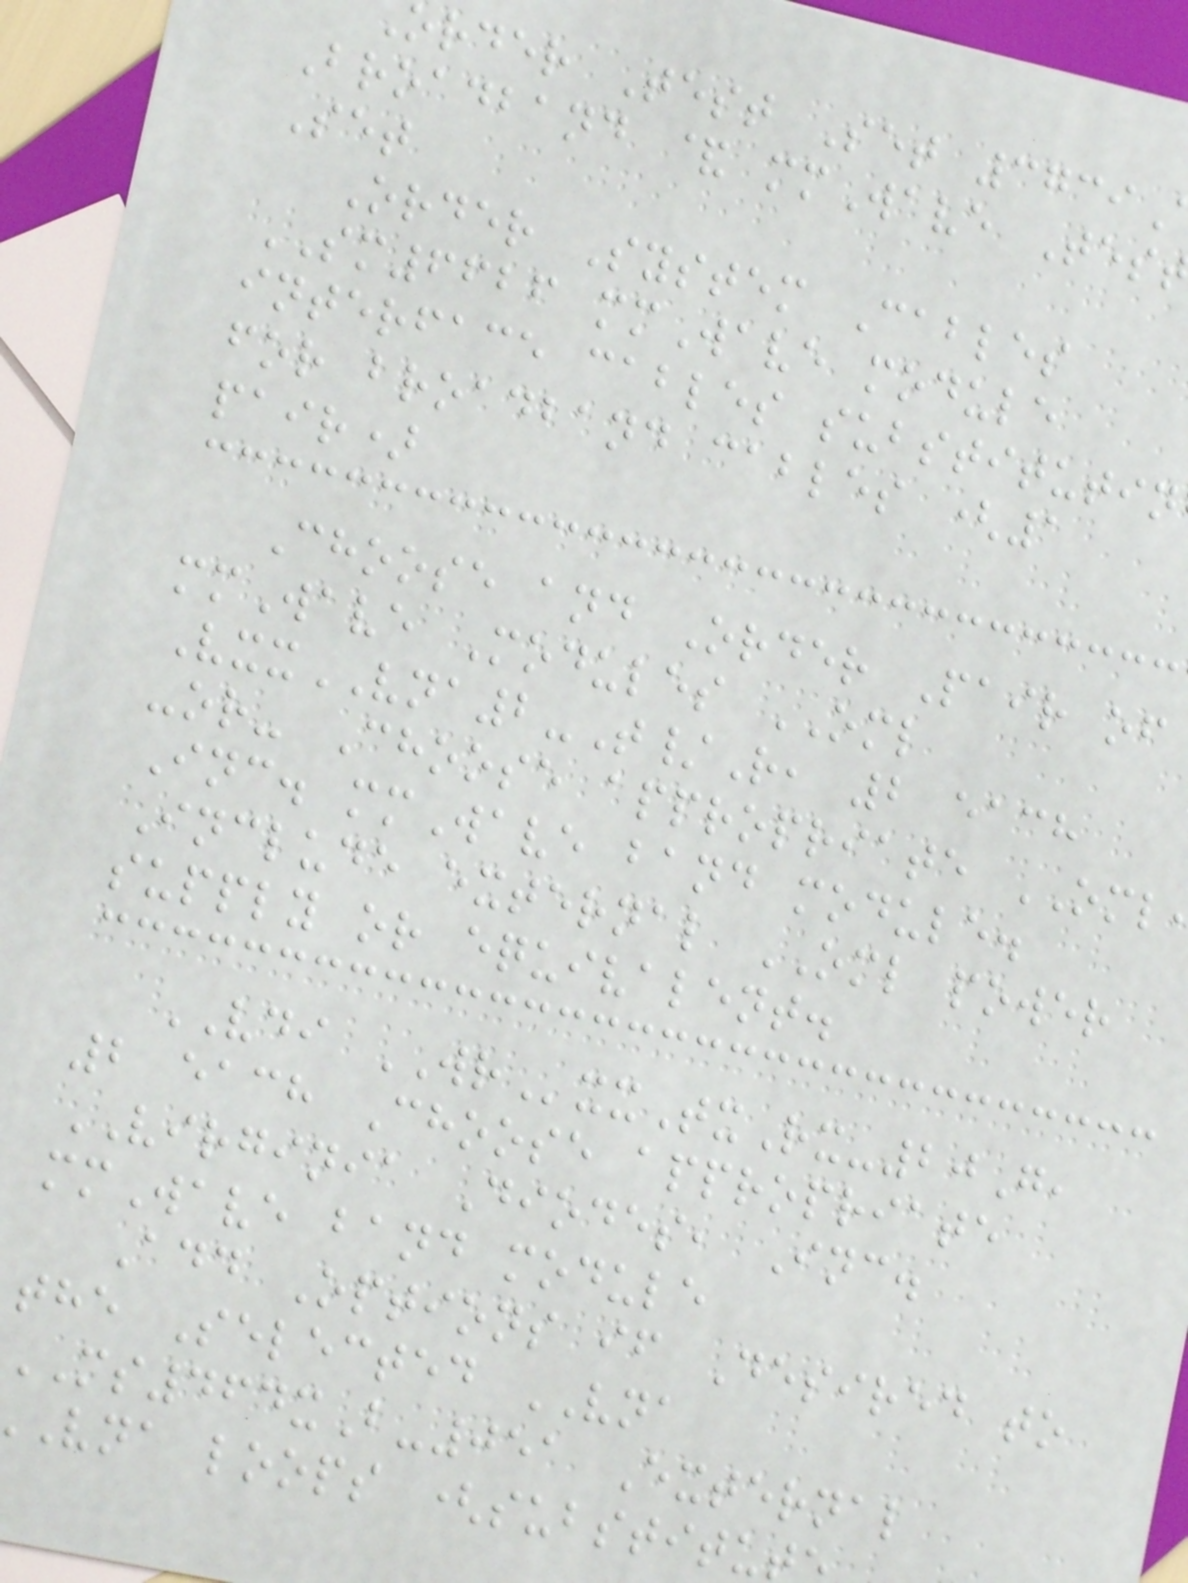order Test Set 3739
Broadband & mmWave Tes
Set
Order System Cables
SM6626 mmWave module
interface cables substitutin
for broadband cables (1
pair)
Choose and Order Pair of
mmWave Modules OML
VxxVNA2-T/R, 2 each
-or- Choose appropriate OML
Inc. mmWave band module.
Include external OML power
supply or equivalent.
VDI WRxxTxRx-20G,
2 each Choose appropriate
VIRGINIA Diodes, Inc.
mmWave band module
Add Options if Desired to
the Selected VNA
MS464xB-051 External
vna loops (substitu
